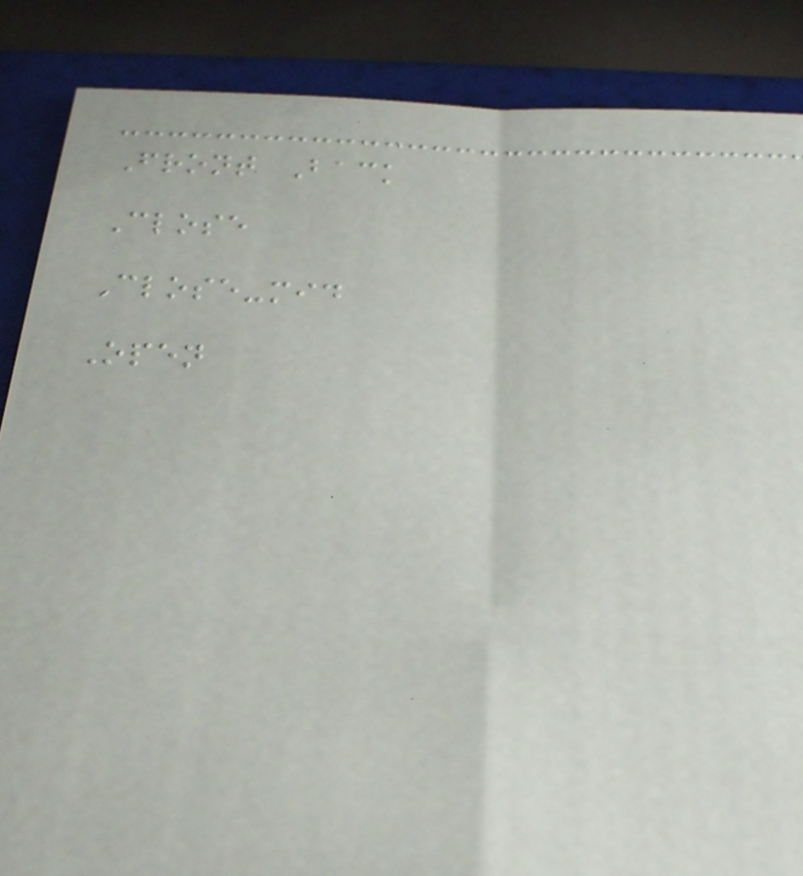Front Back
Close
Close-mid
Open
